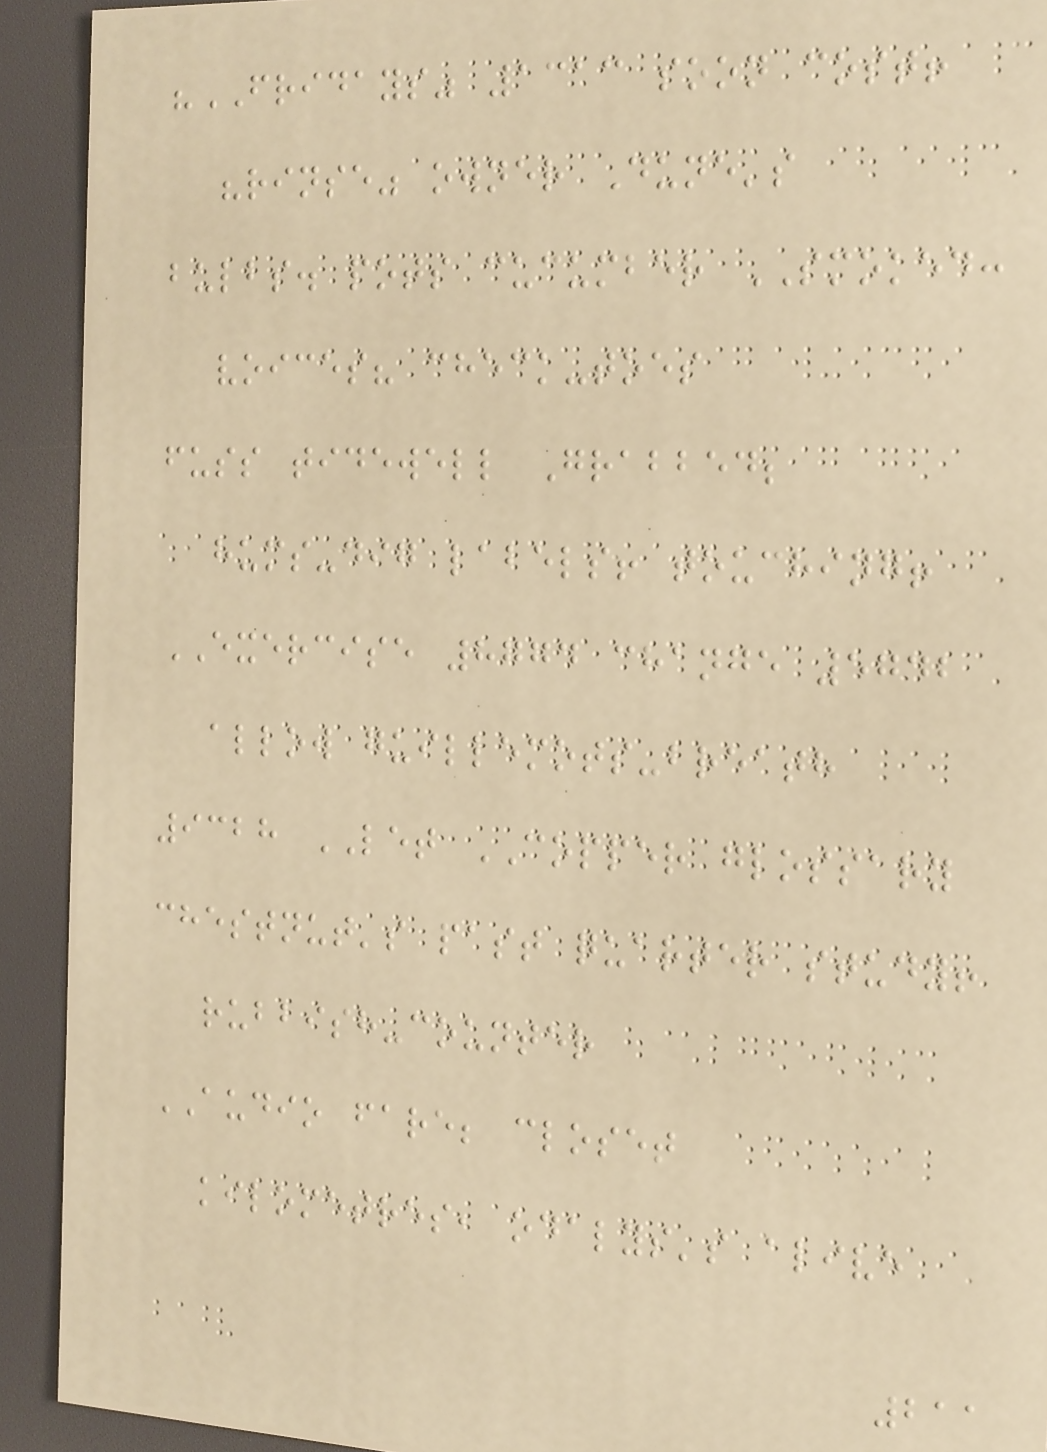"FRIDAYS" 1313 soon cost!
"rinse" owner Dune's
bulbs. pots cucumber SMOKED:
voices? check-toes
fuss tidewell Grabbed;
hums-dig labels! touching!
EXERCISE 8774 change 5742
allow guillemots-breath
9328 LET COPPER glossary
chestnut's past quarter study!
rubbish-counter
AUDIO fare; closet
kilometres, odalys's alive
211
